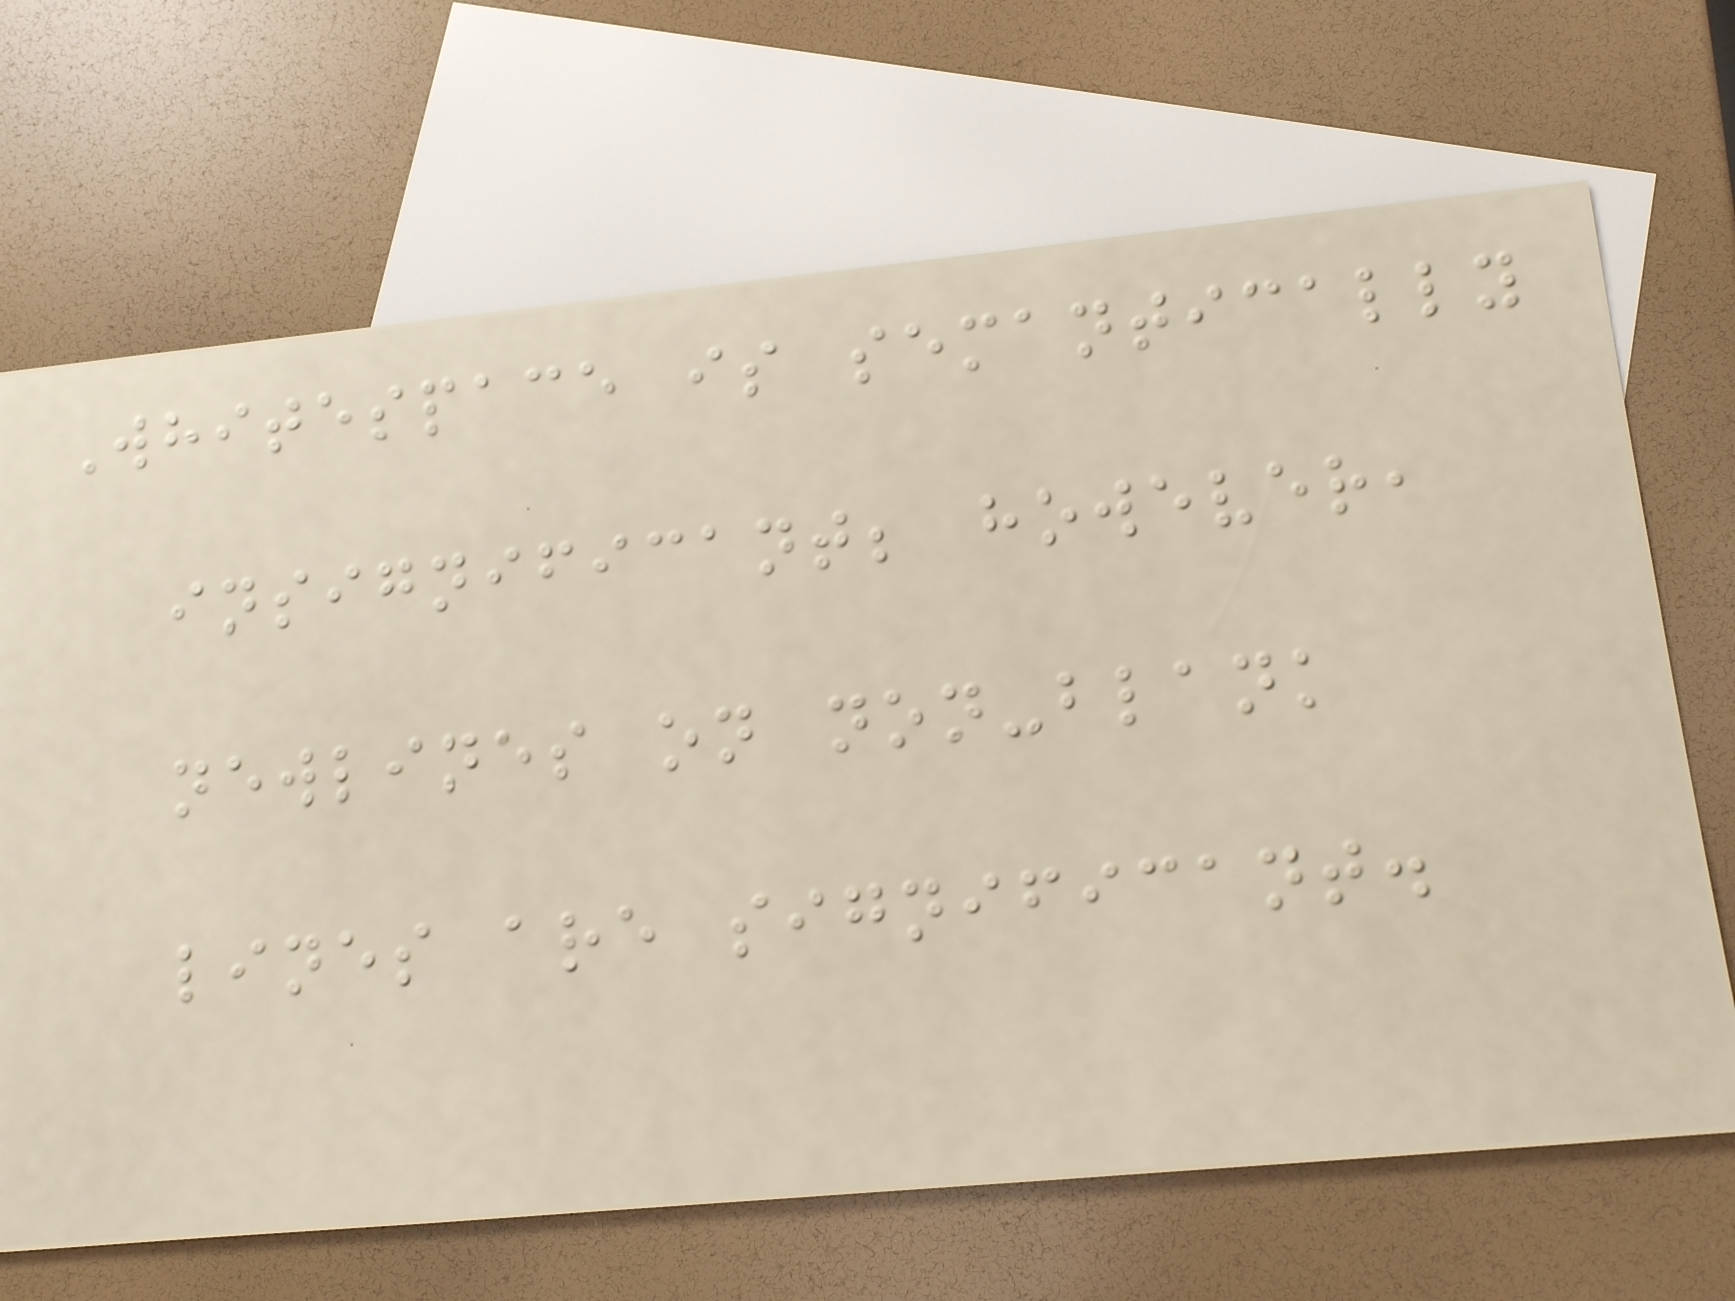Whitespace is semantically
insignificant; however,
newlines on non-blank
lines are significant.
